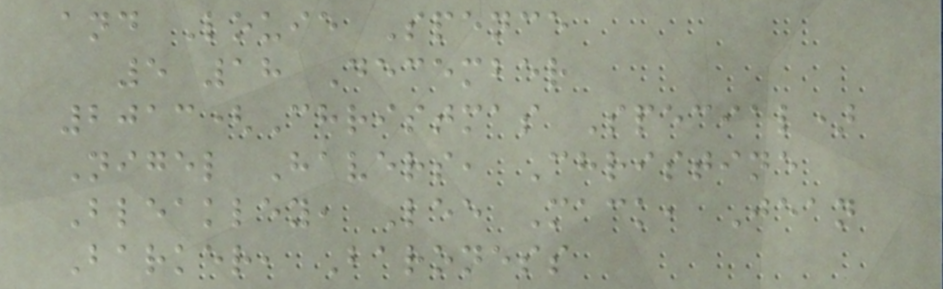and Louie Spence
5 18 December
2013(Christmas Special)
Nigel Havers, Christine
Bleakley, Lee Mack, Jean
Barker, Baroness
